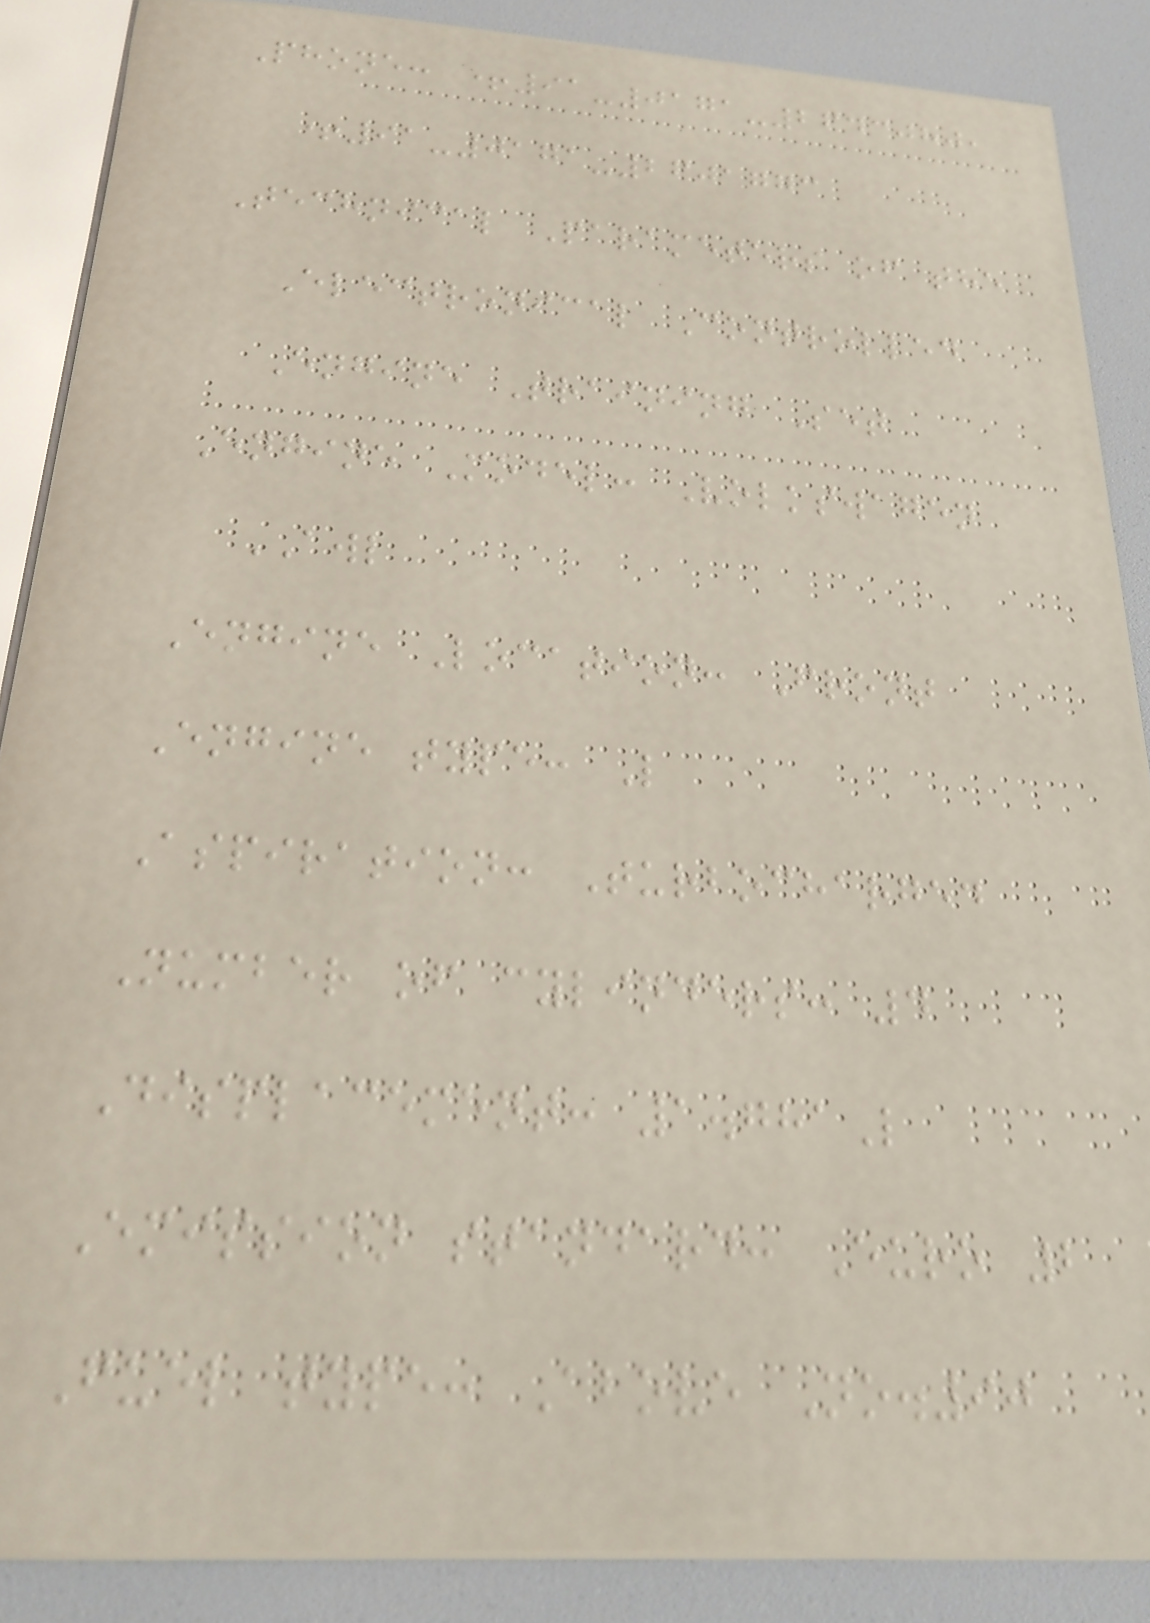Phone: +91-0171-2643080,
+91-0171-2601773
Technical Parameters of the
Electronical Controlled
Engine Training Set
Engine Model: Volkswagen
AWL
Engine Location: Front
Engine type: L
Aspiration: Turbocharged
Number of cylinders: 4
Displacement: 1.781L
Emission standard: Euro 2
Fuel type: Above No.90
